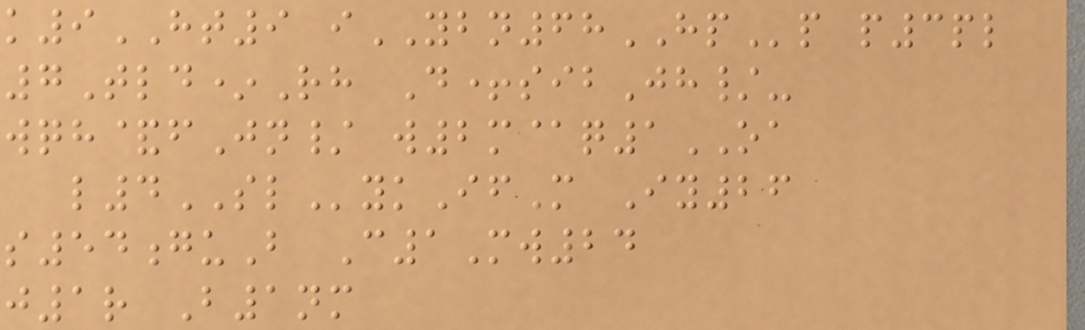k9HT9 iYBN68HPp p3pl
7Tld*Rh D+sibJh/-
wqh&fJn/ w2m@q1OA
l4SLykIfM Iy26
s54guB C1Mw24
j1r B1nm
